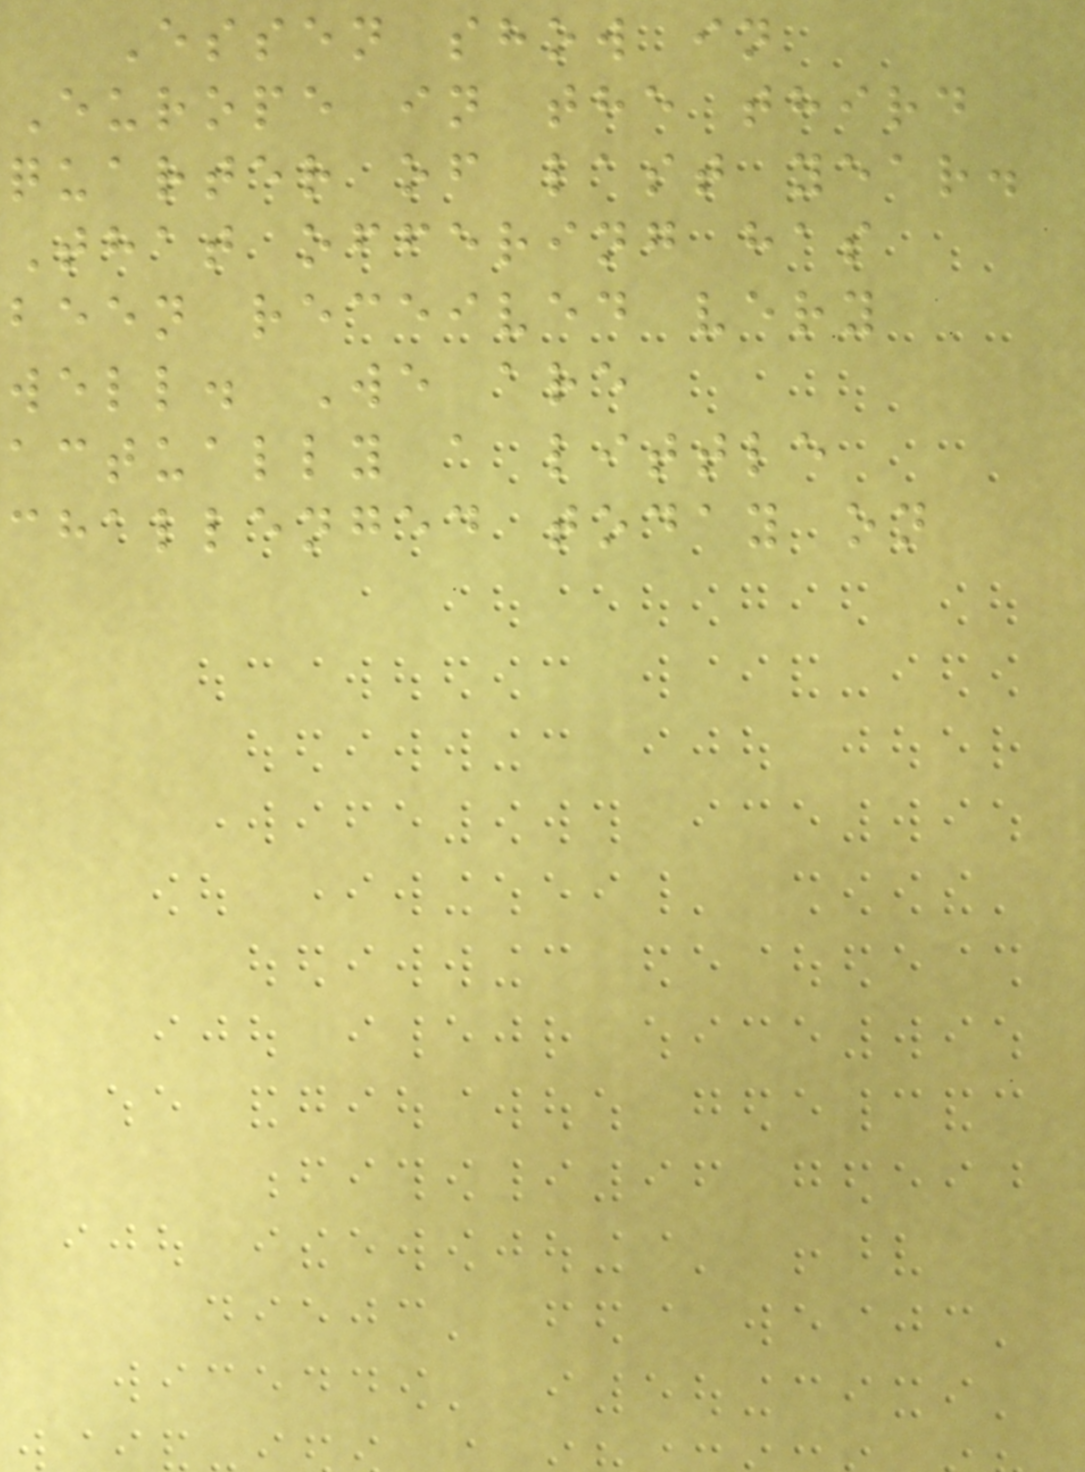Essen show in
Europe in the third
quarter of last year.
That offering has
been received very
well. We are
actually a little
challenged today on
